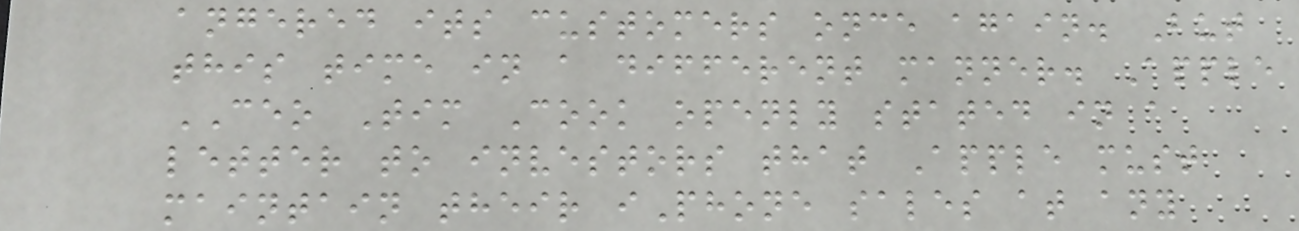angered its customers once again. But
this time in a different manner. Apple
CEO Tim Cook openly stated in a
letter to investors that Apple must
maintain their iPhone sales at any
